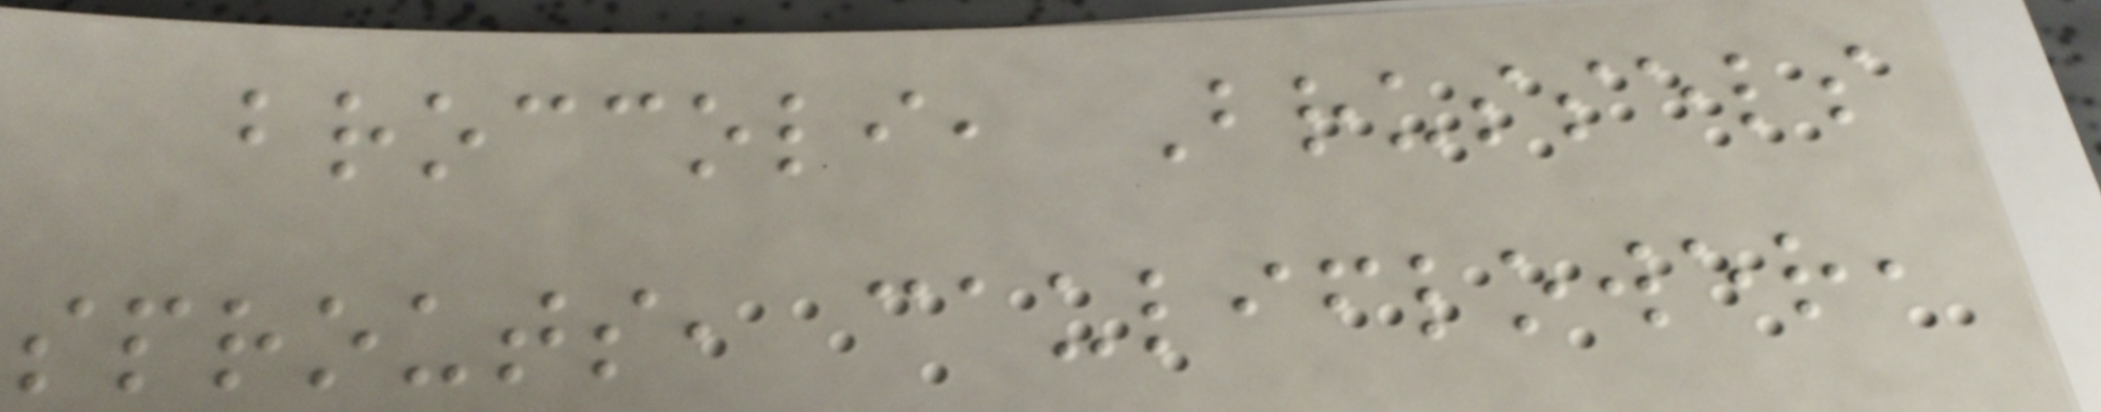broccoli, Brussels
sprouts, cauliflower,
